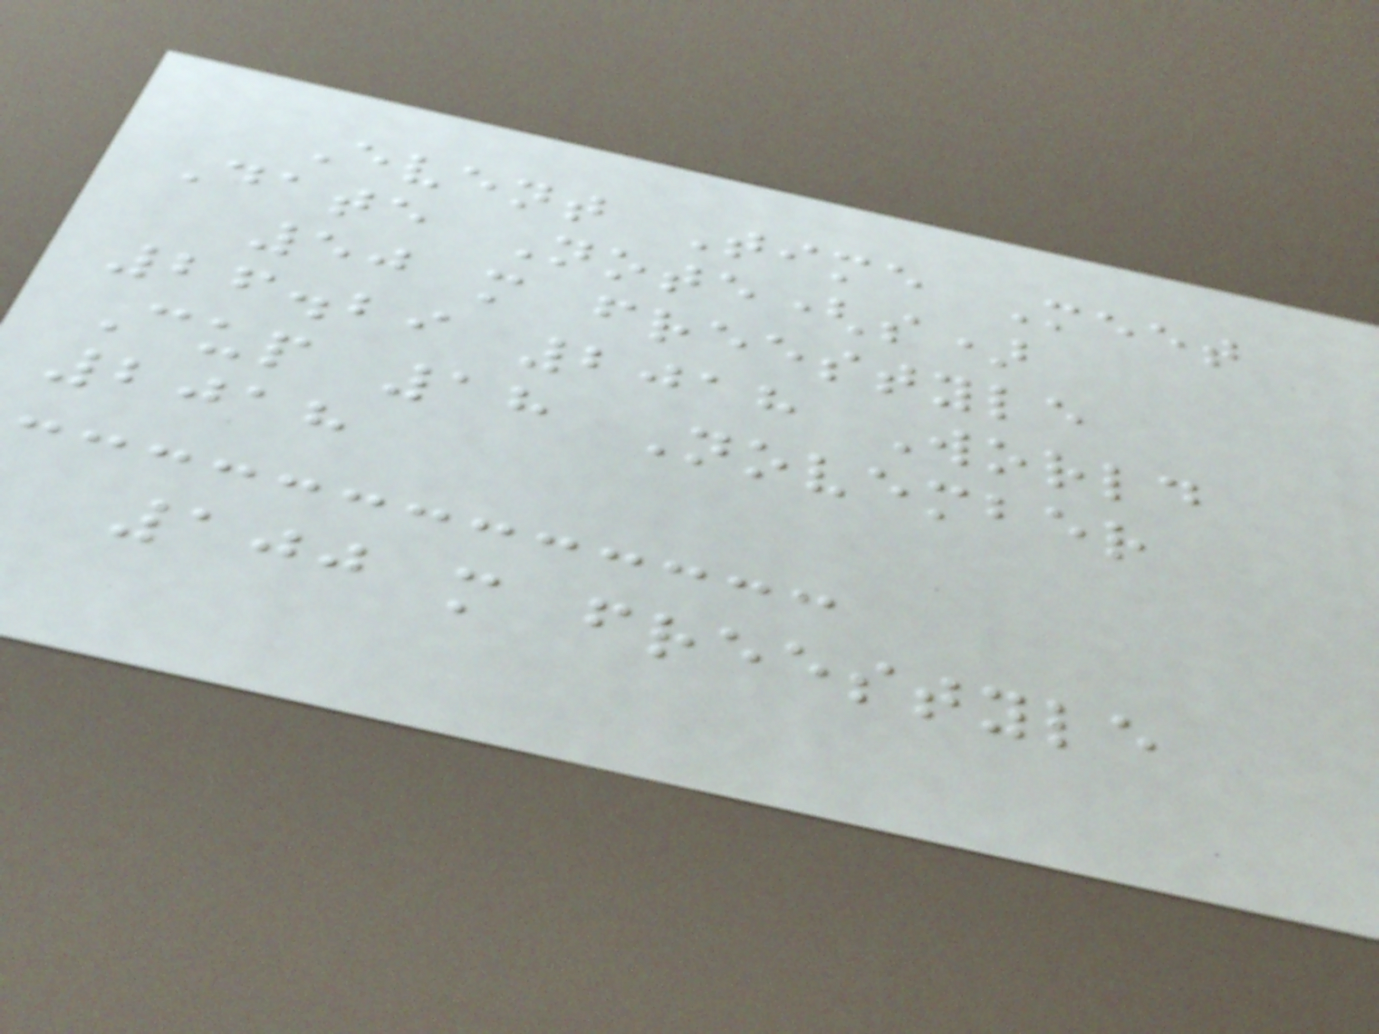Event Time Meet
Date Note(s)
50 m freestyle
26.29 2018 World
Cup 18 November
2018
100 m freestyle
